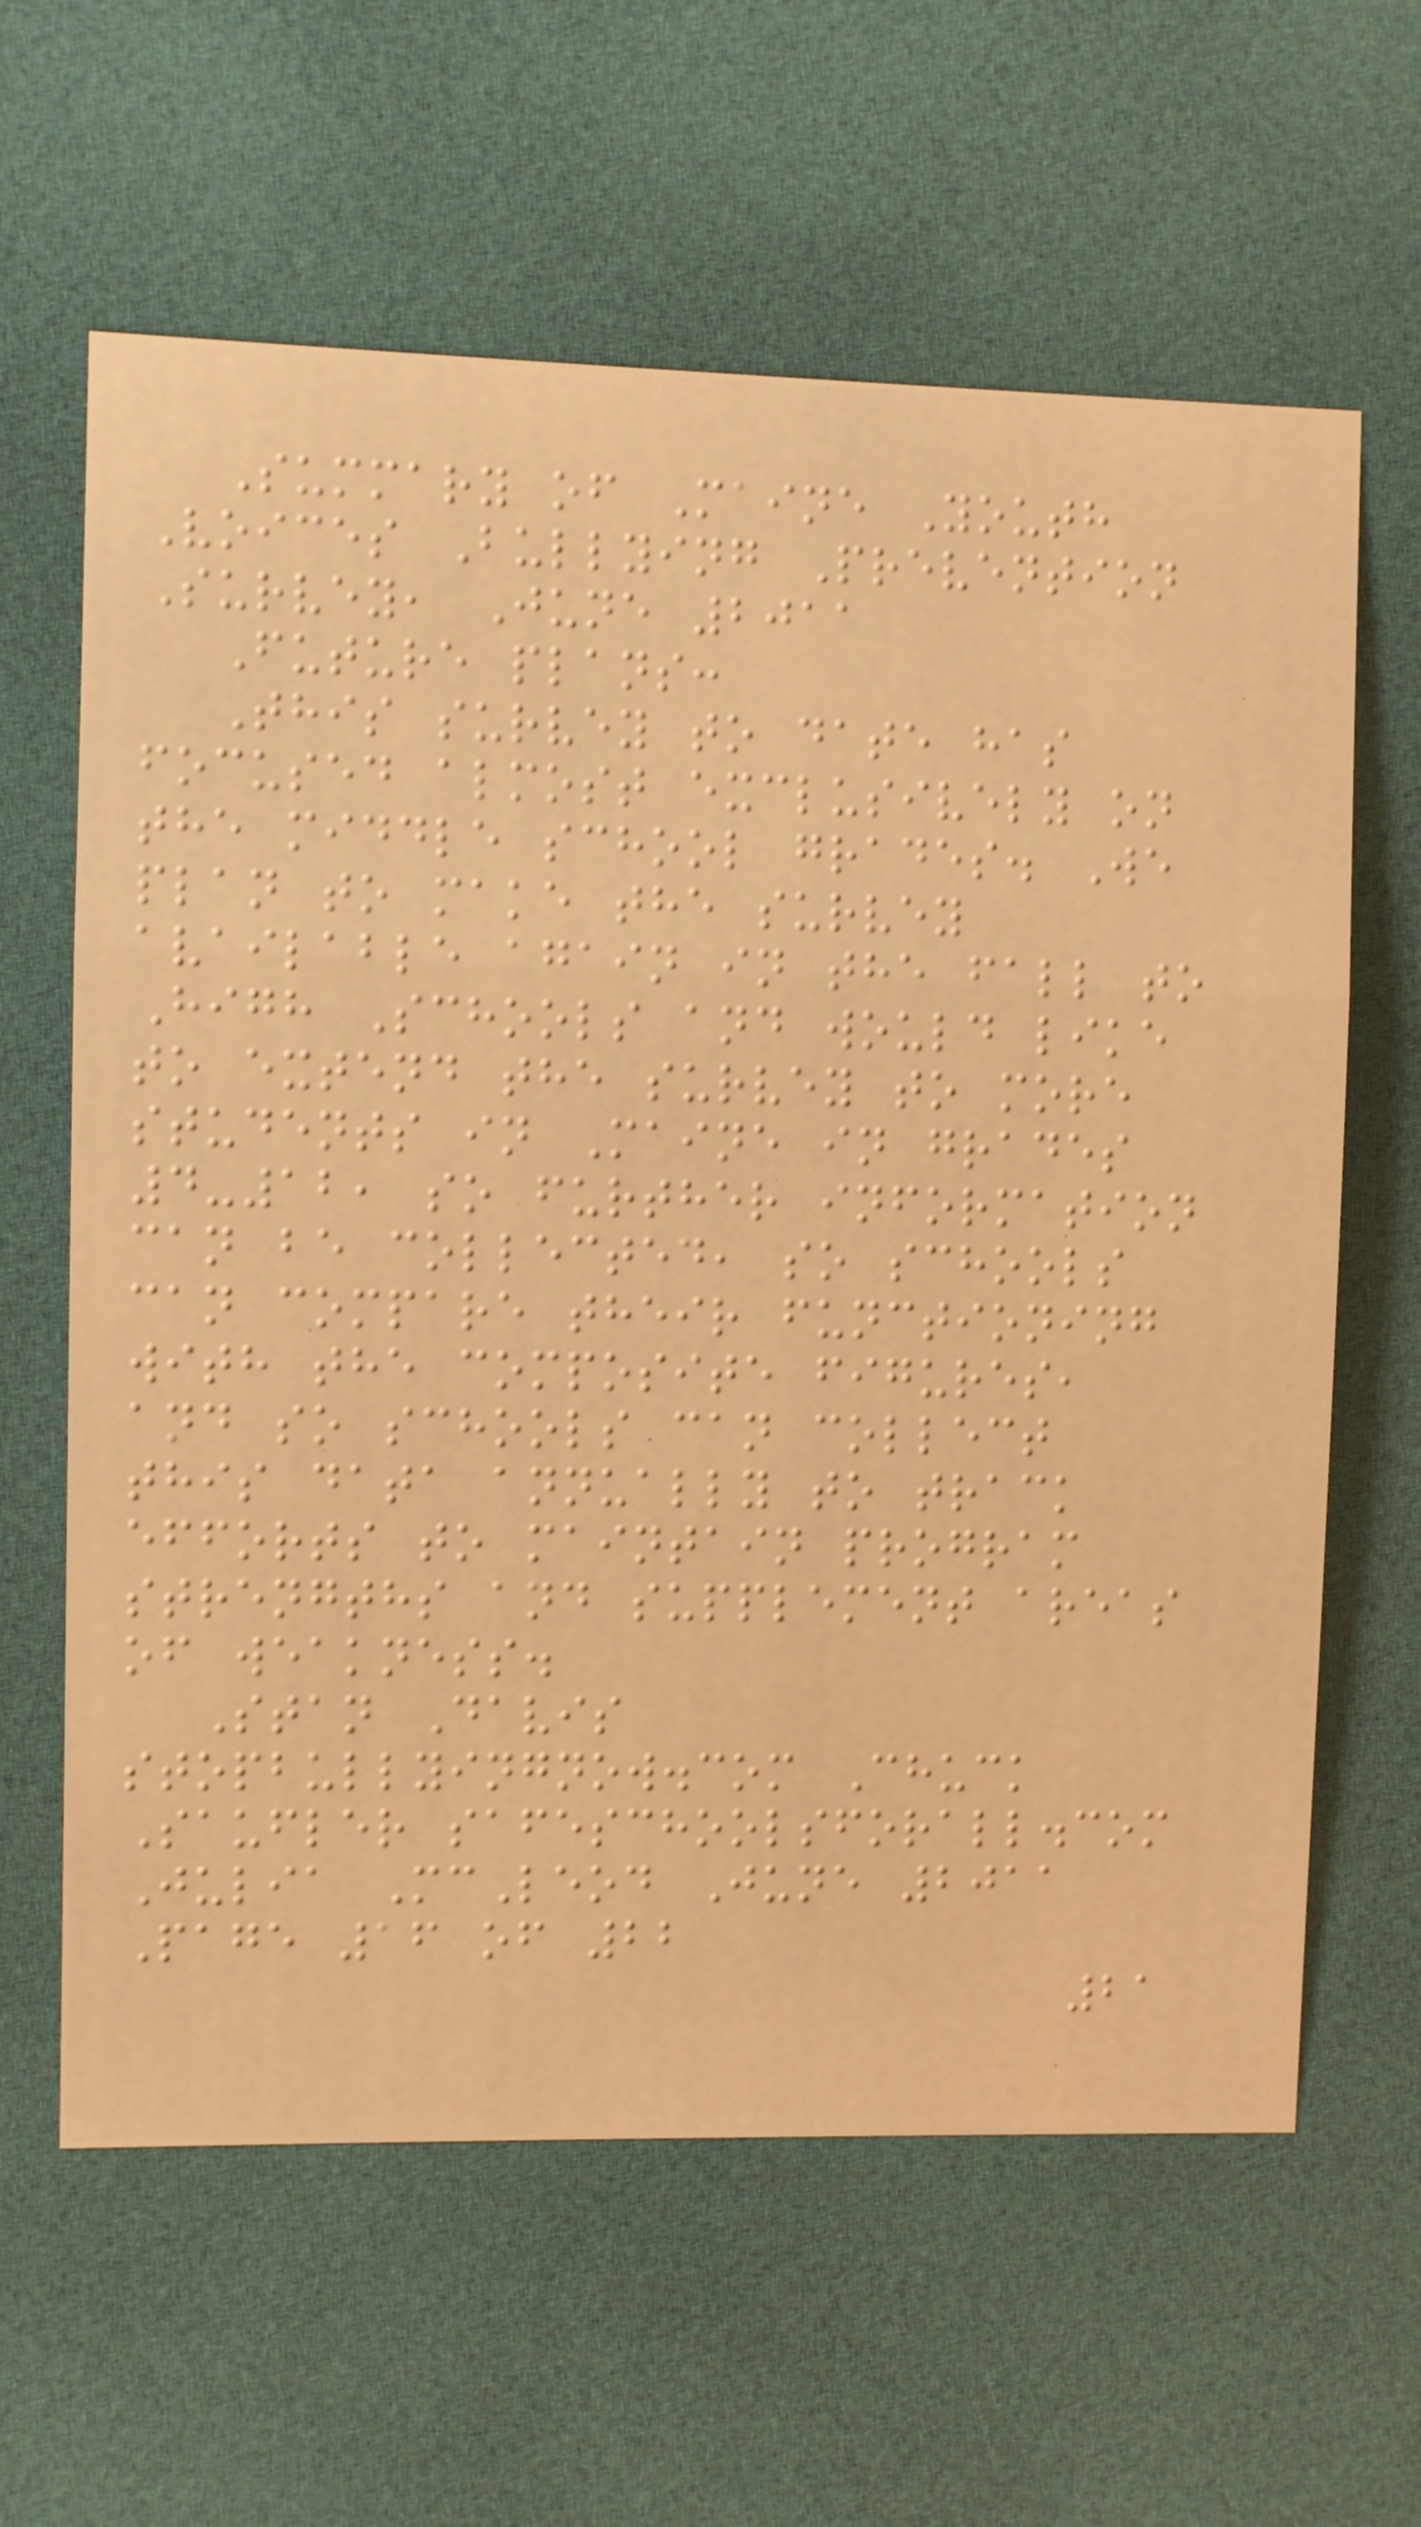Summary of Maine Youth
Voices Bullying Prevention
Survey, June 2011
Future plans:
This survey to date has
focused almost exclusively on
the middle school grades. We
plan to make the survey
available again in the fall to
High Schools and would like
to extend the survey to more
students in Maine in grades
4-12, so further information
can be collected, so schools
can compare their functioning
with the composite figures,
and so schools can collect
this data annually to track
efforts to maintain program
strengths and supplement areas
of weakness.
Stan Davis
stopbullyingnow.com Chuck
Saufler safeschoolsforall.com
Julia McLeod June 2011
Page 16 of 22
21
